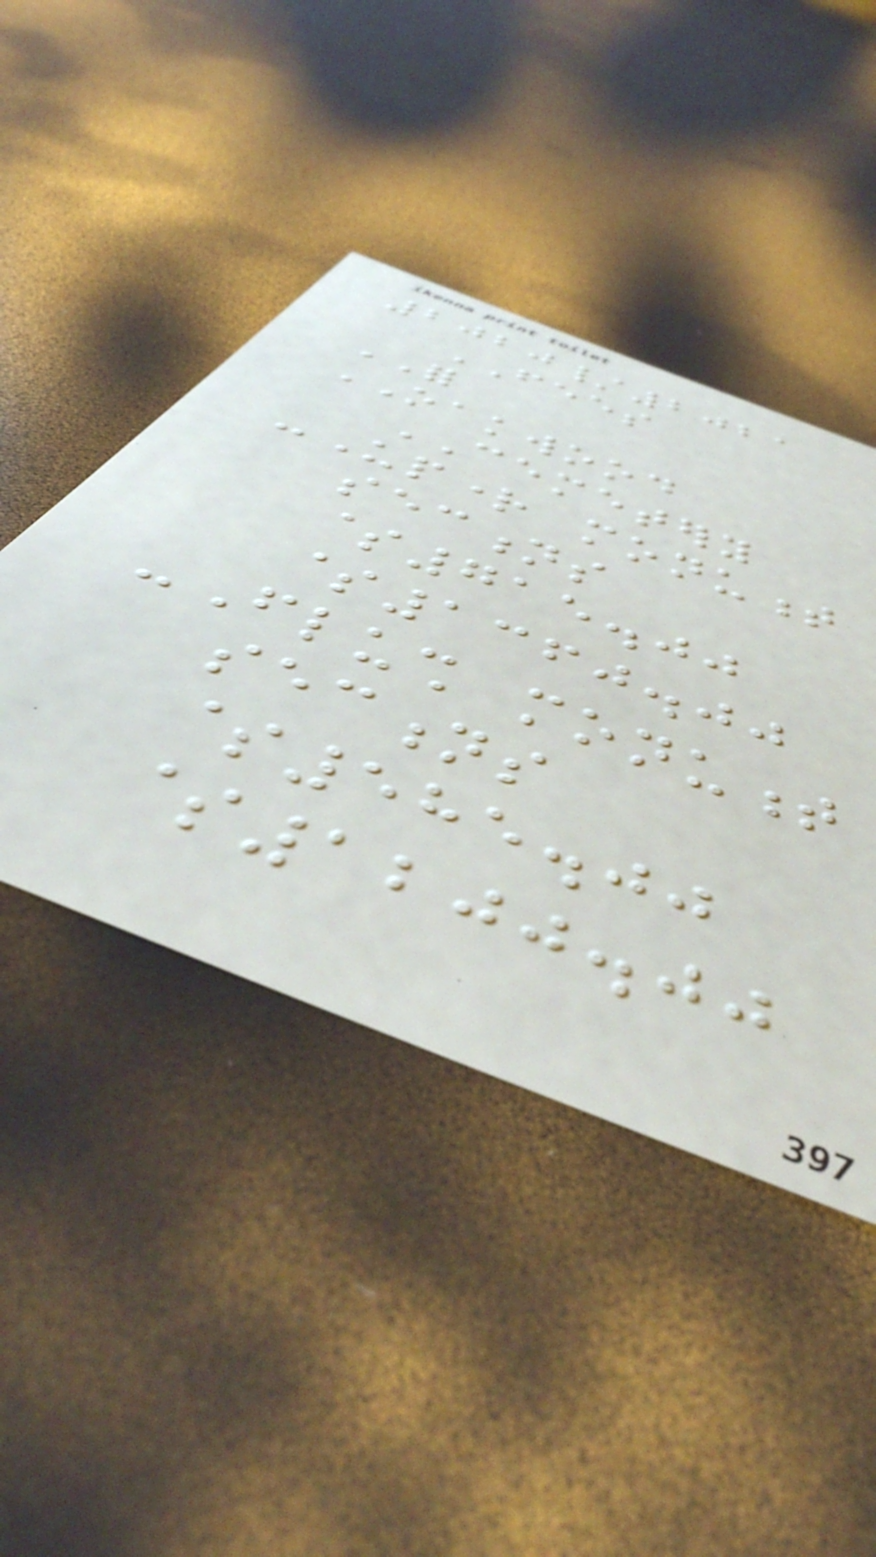2020/2021
FEES
FOR
OAKWOOD
CEMETERY
-Upright monument
sections
$715.00
$1360.00
-Flush monument
sections
$585.00
$1200.00
